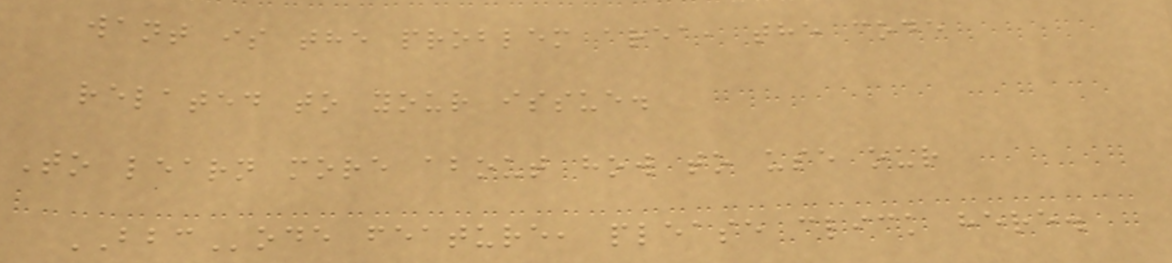want is the problem area, the code
related to your issue.
To learn more about how to use our
BBCode feature, please click here.
